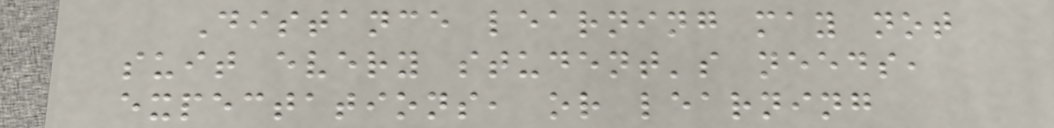Distance learning may not
suit every student's needs,
expectations, or learning
